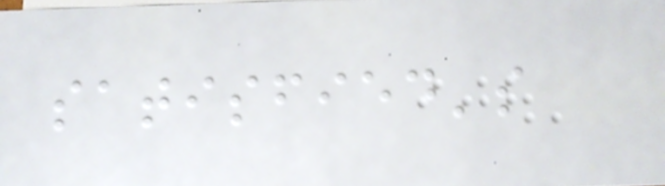satisfied's
